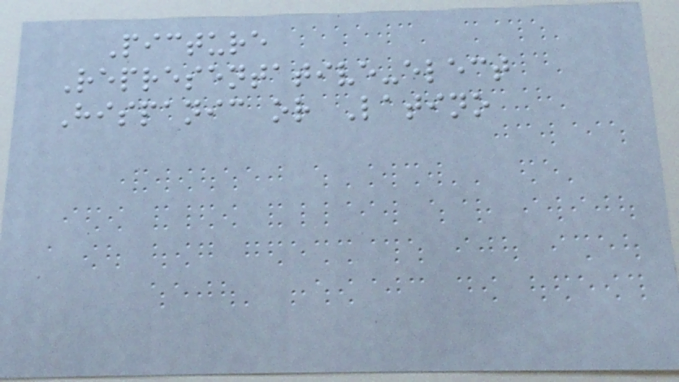Picture
Representative-elect
Hispanic or Latino
